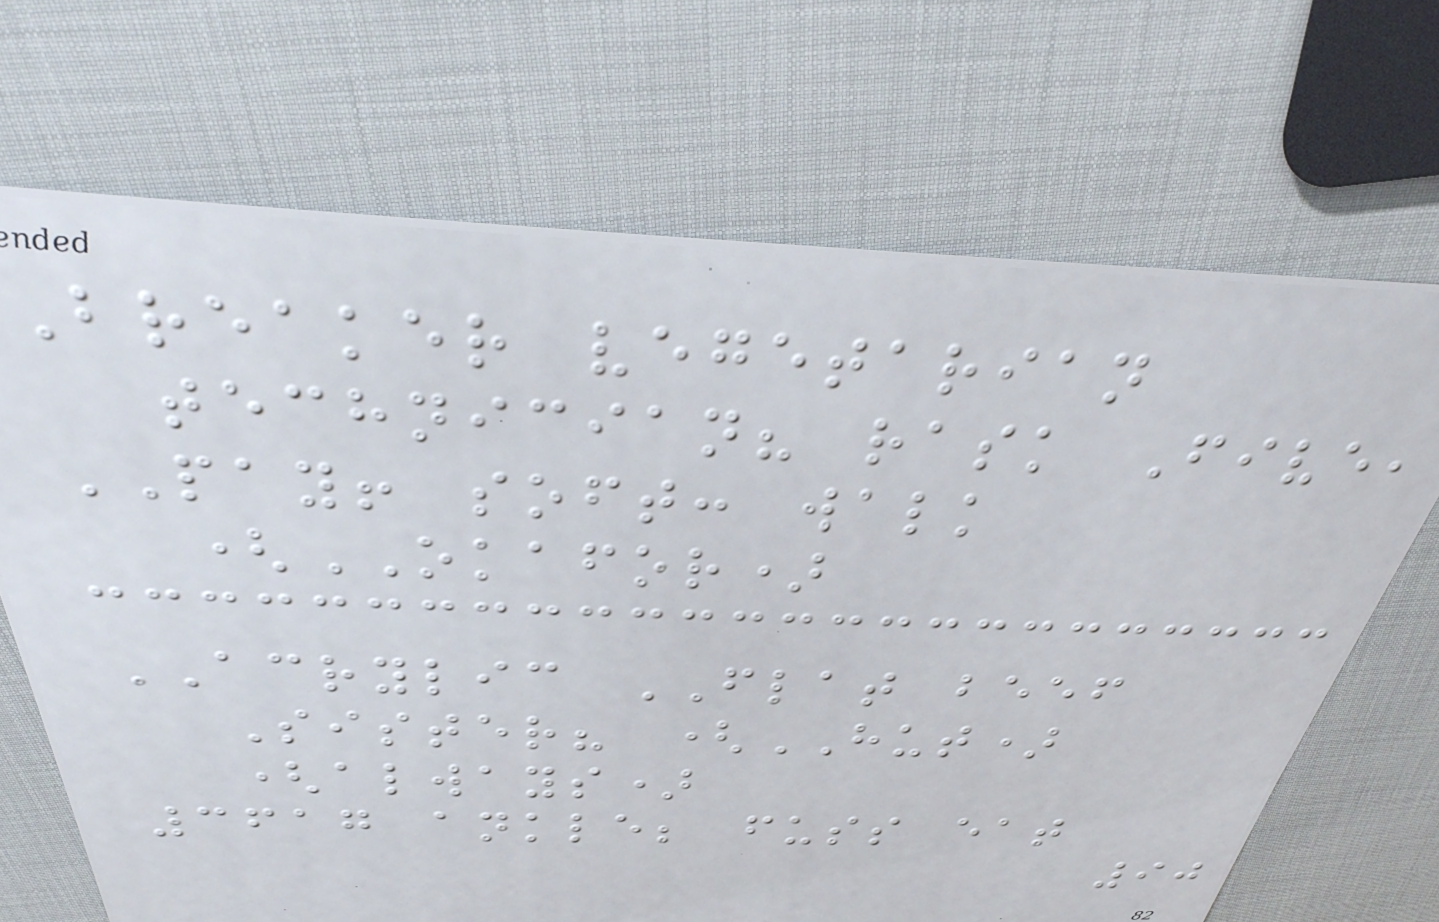Breaker vegetarian
technician? rask Five,
PAY! soft: walk
(OKAFOR)
ACRYLIC FLAT beef
Sister? (HUT)
(always)
3617 ankle; fuss eat
90
